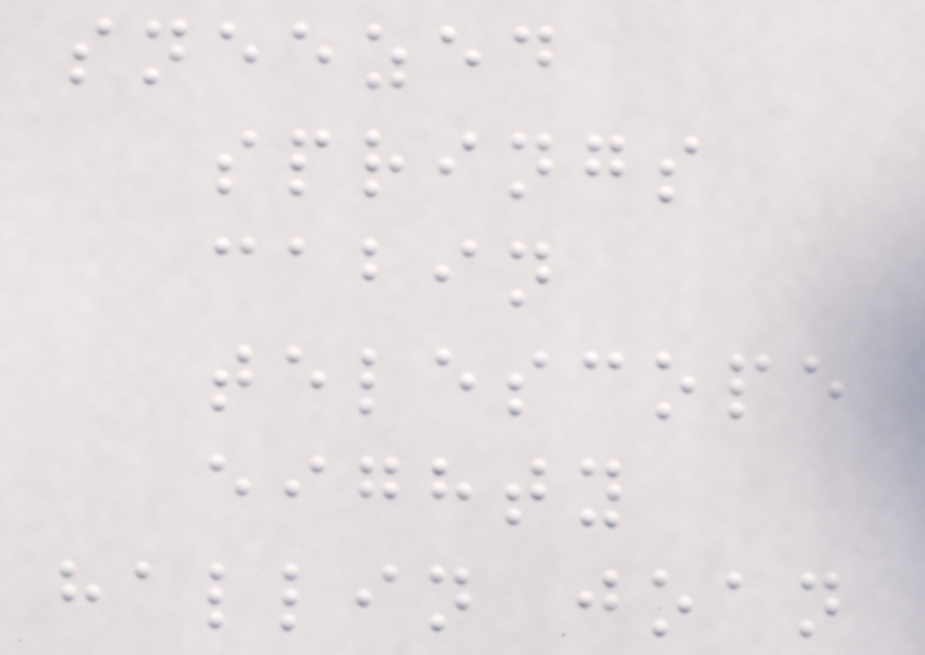sneezed
springs
cabin
telescope
eighty
hallin joan
